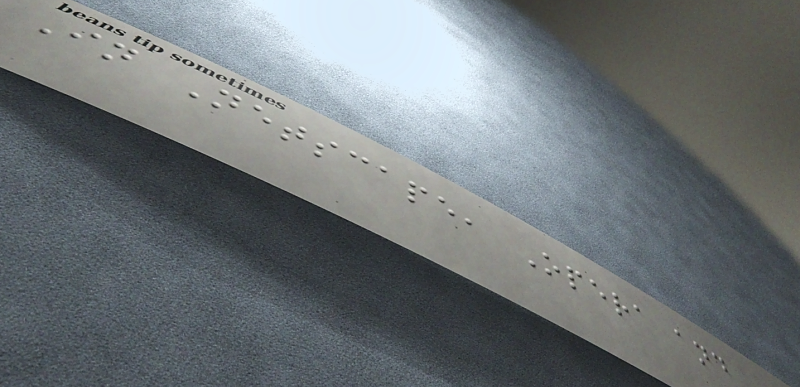In Netscape, Opera and
